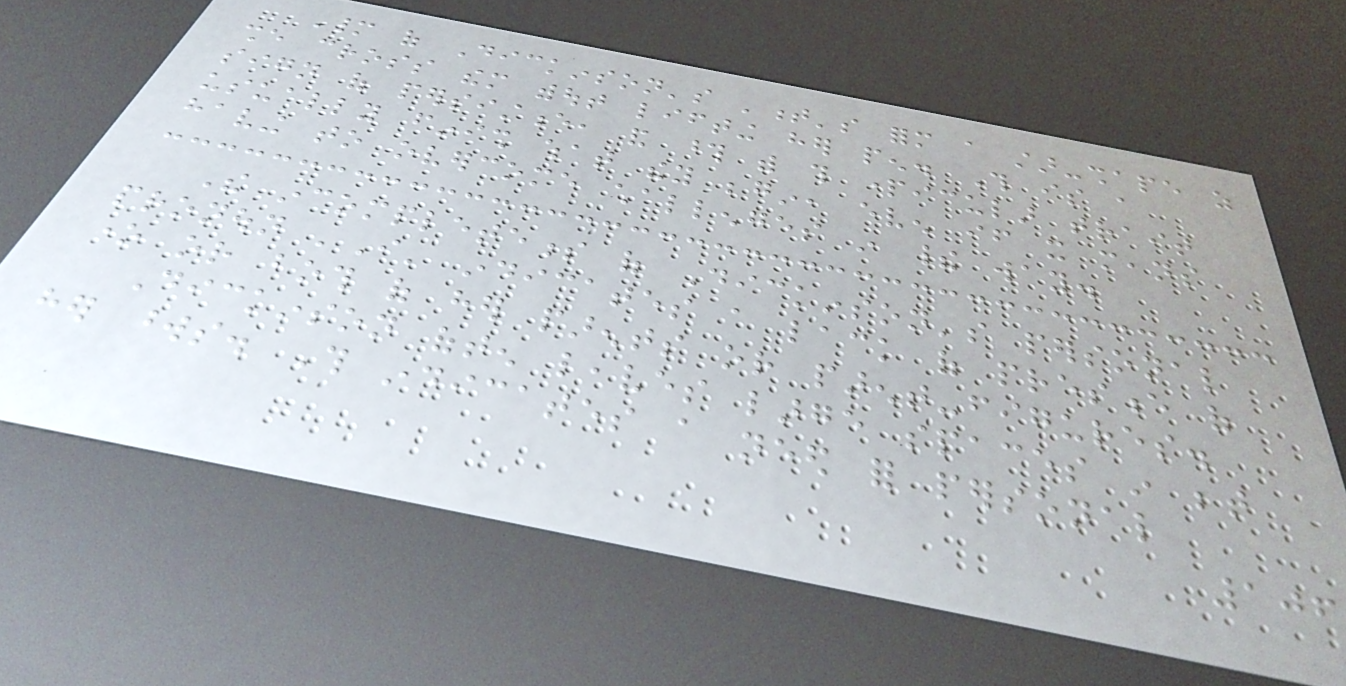Many of Dickinson's 't's form a star-shape as
she cross them without lifting her pen. This is a
sign of persistence, and those with this particular trait
usually finish what they begin, even if it means
having to overcome challenges in their way.
The incompleteness of Dickinson's personal
pronoun 'I' indicates a lack of presence of
one or both of her parents or parent-figures.
Dickinson often leaves large spaces in between
her words. This indicates a need for personal
106
